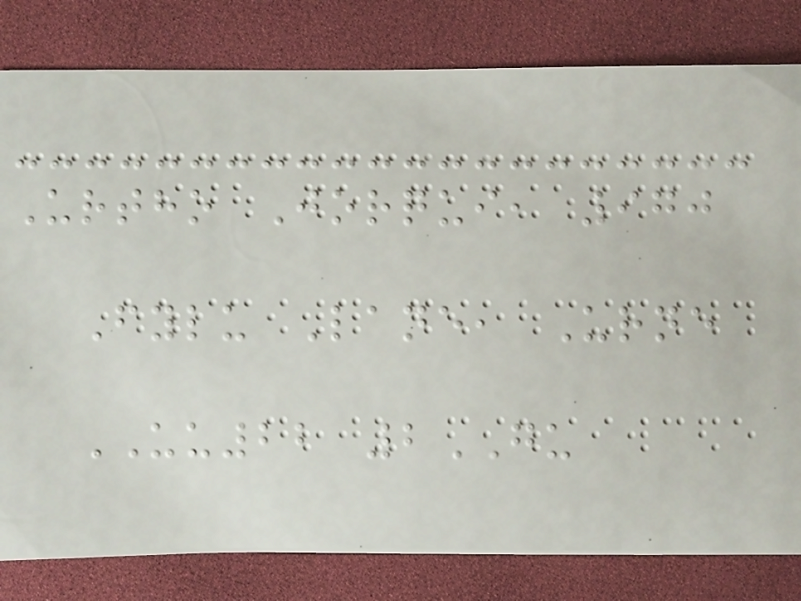Urtho Jorqui, 970
Fylu Lane, Urne
UU22 2GU
